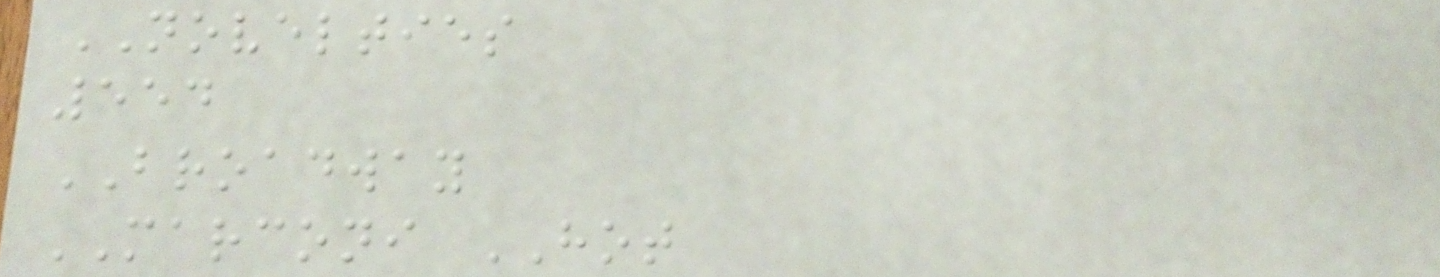NOVELTIES
554
BROADWAY
MARCONI HOT
